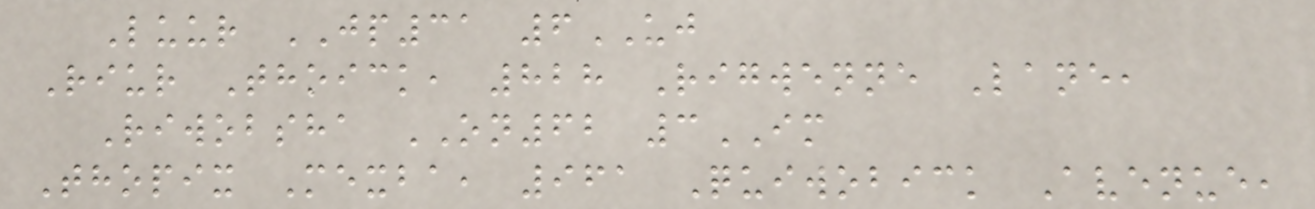Luur JP31 6UJ
Riur Thoick, 828 Rigwenne Lane,
Riwobsha ON62 3IM
Thopix Mexba, 961 Quiwobick Avenue,
